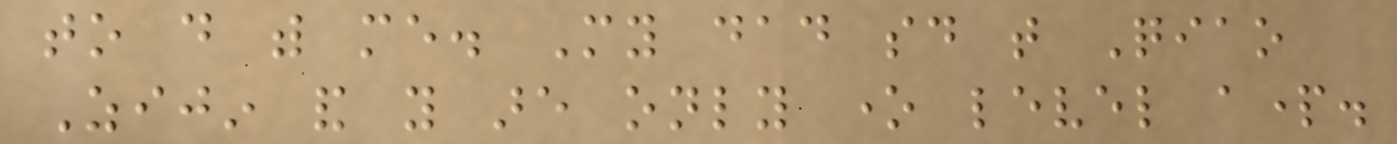to do with me. My dad said that Qiao
Zijin and you are only one level apart.
